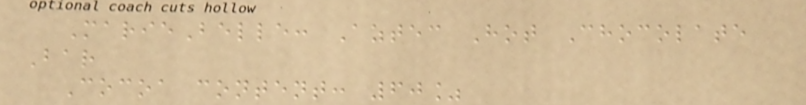MarieBelle: Aztec Hot Chocolate
Bar
Cocoa content: 60%
